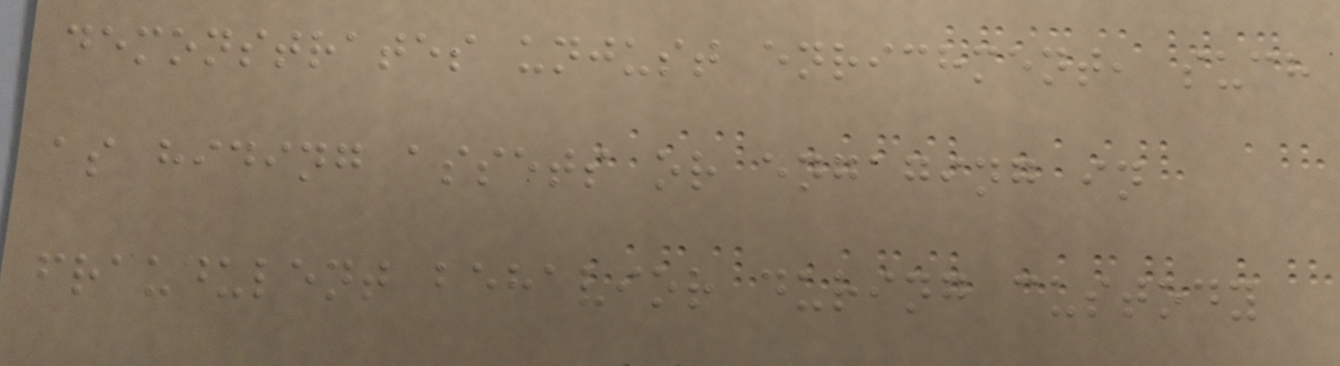demonstrates unjust enrichment, such
as hiding assets or engaging in
fraudulent behavior during custody
